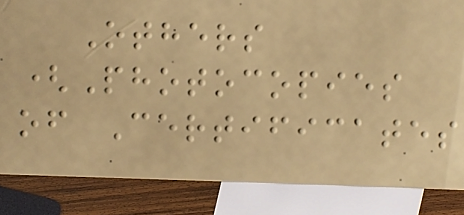Others
(Photocopies
of Certificates
